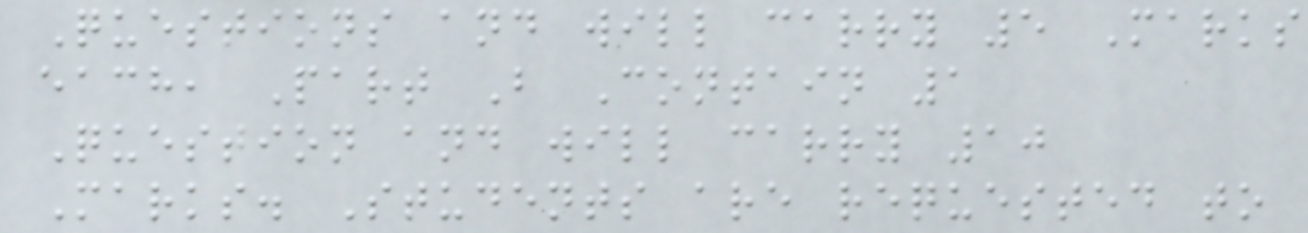Questions and will carry 5 Marks
each, Part B Contain 1
Question and will carry 10
Marks. Students are requested to
